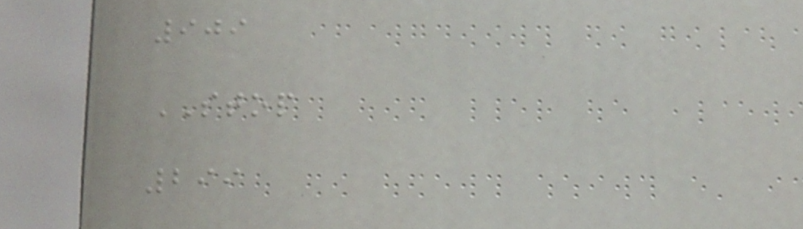909
STOP
299
